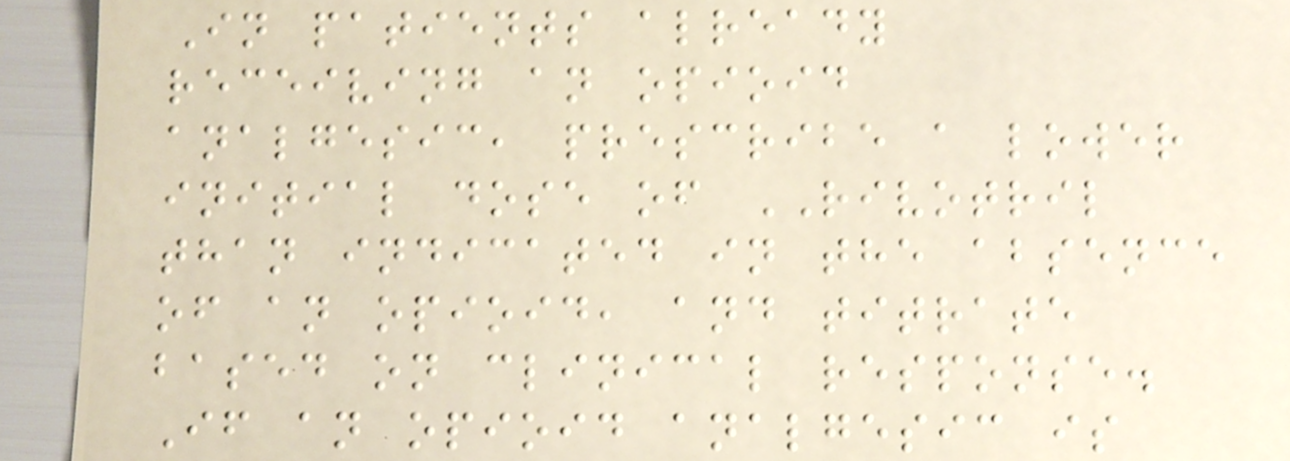In patients already
receiving an opioid
analgesic, prescribe a lower
initial dose of RIVOTRIL
than indicated in the absence
of an opioid, and titrate
based on clinical response.
If an opioid analgesic is
